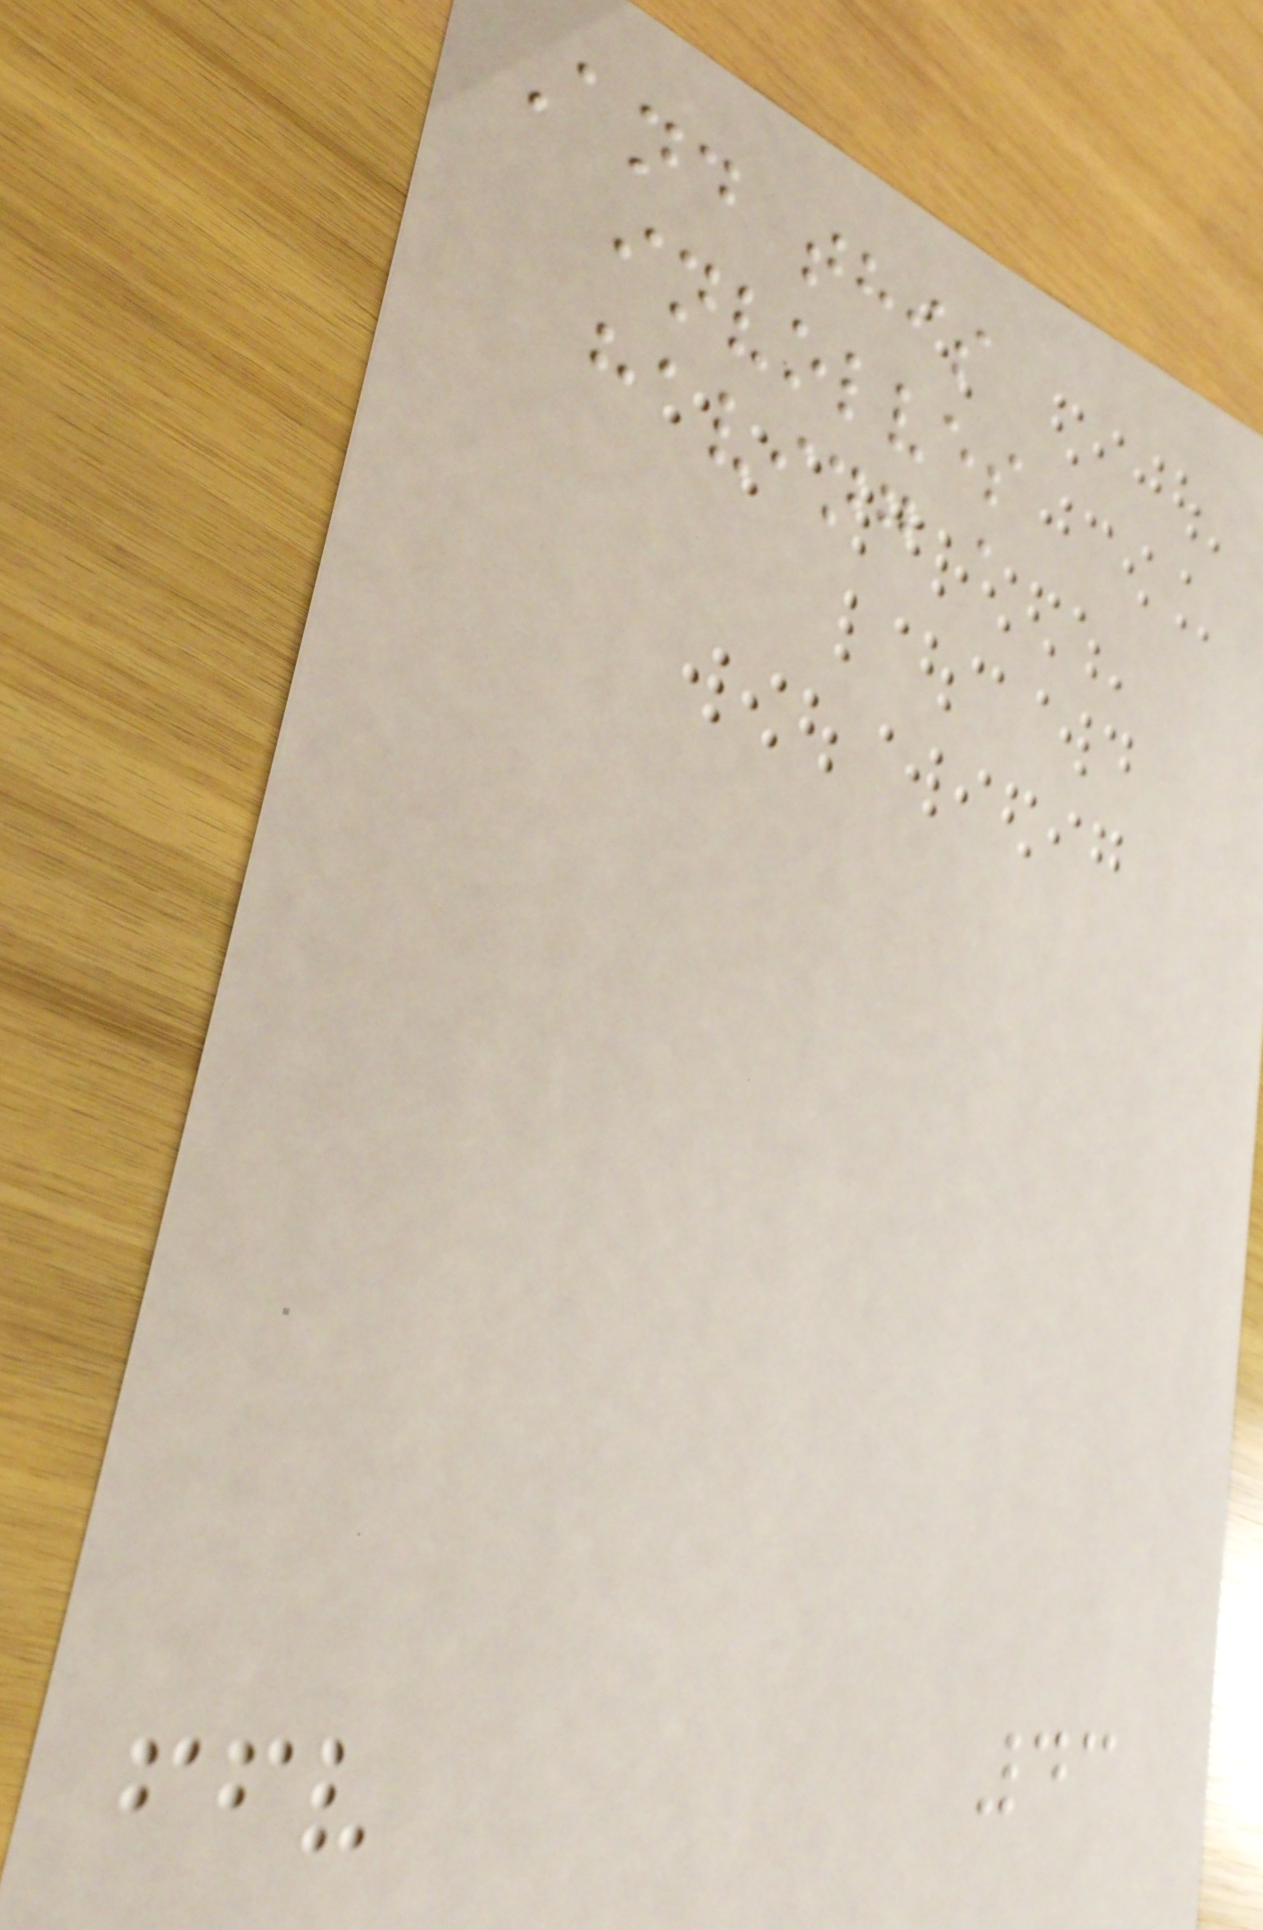And this
involves
having a
43
